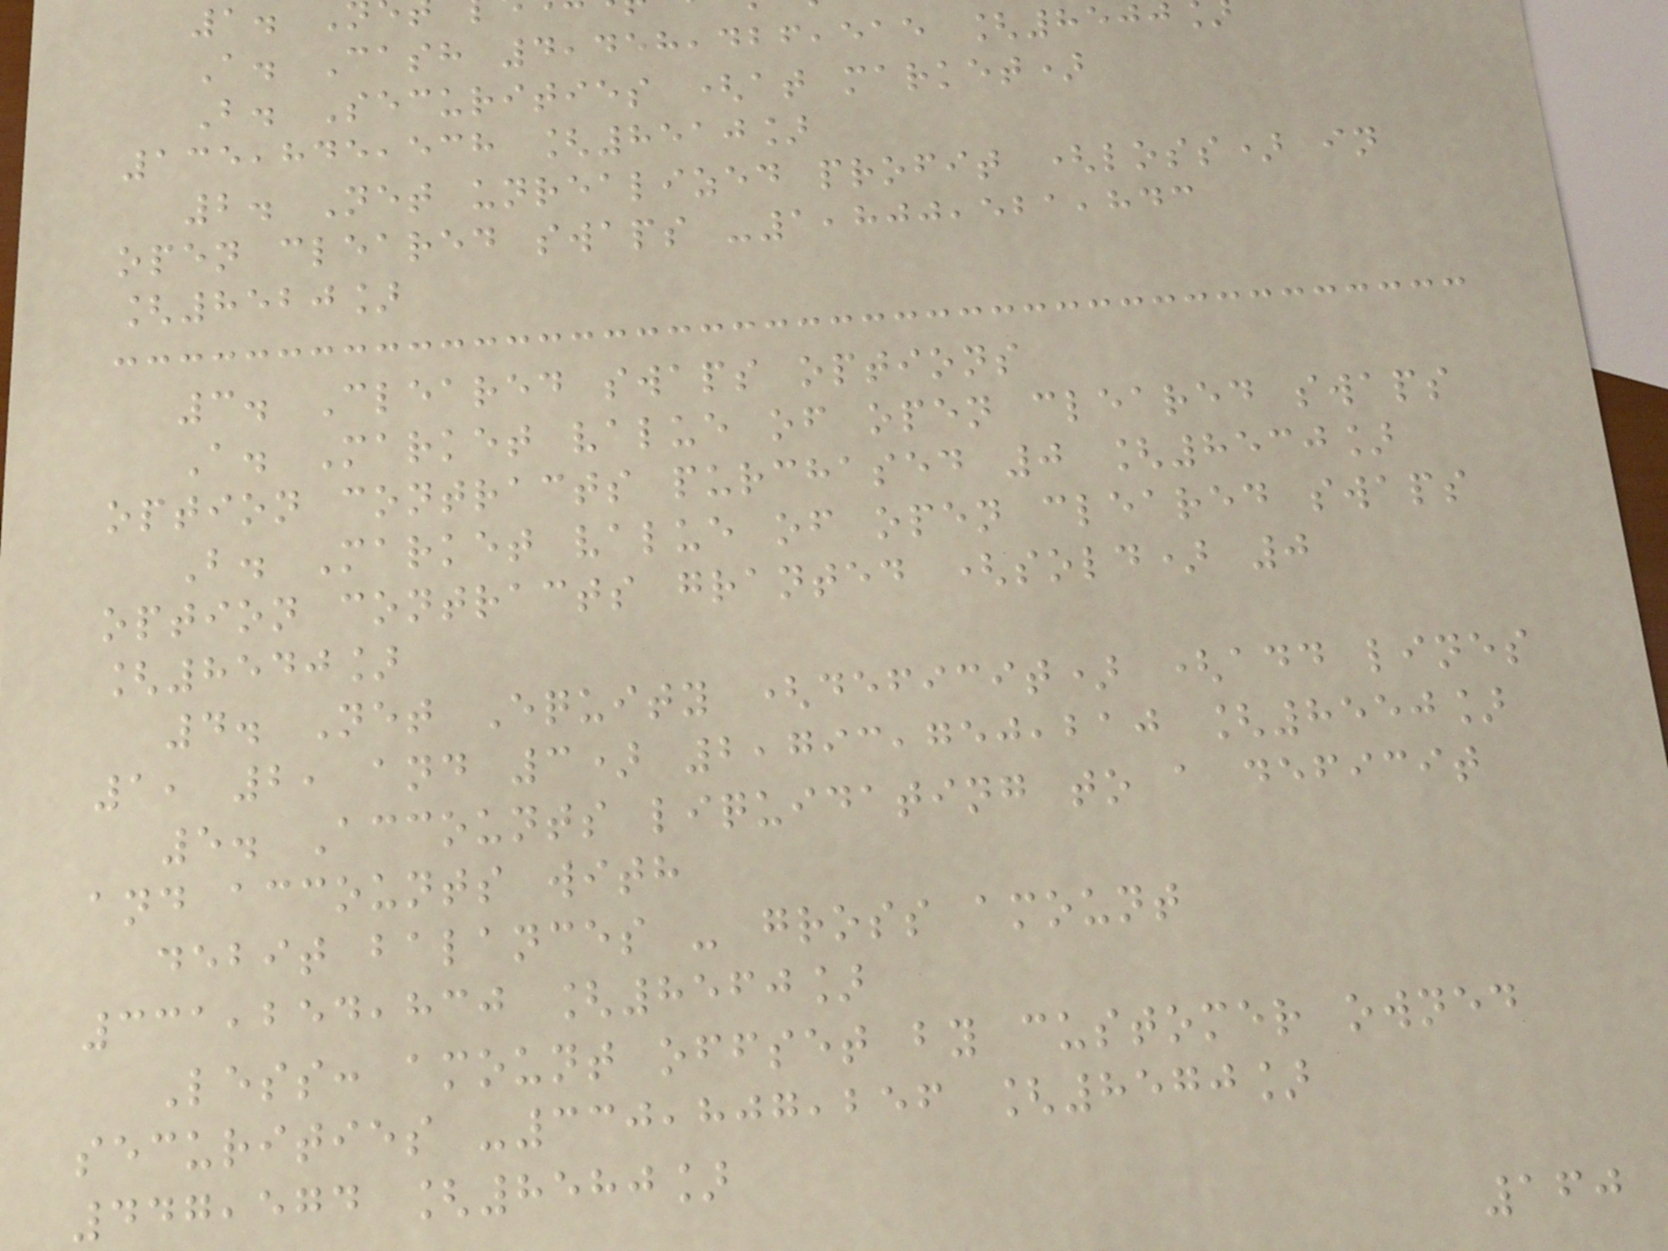A. Cash 4,458,426,515 [8500
B. Securities (at market)
135,845,538 [8510]
2. Net unrealized profit (loss) in
open cleared swaps -1,800,521,843
[8520]
3. Cleared swaps options
A. Market value of open cleared swaps
option contracts purchased 0 [8530]
B. Market value of open cleared swaps
option contracts granted (sold) 0
[8540]
4. Net Equity (deficit) (add lines
1, 2, and 3) 2,793,750,210 [8550]
5. Accounts liquidating to a deficit
and accounts with
debit balances - gross amount
331,254,830 [8560]
Less: amount offset by customer owned
securities -330,807,256 [8570]
447,574 [8580]
160
